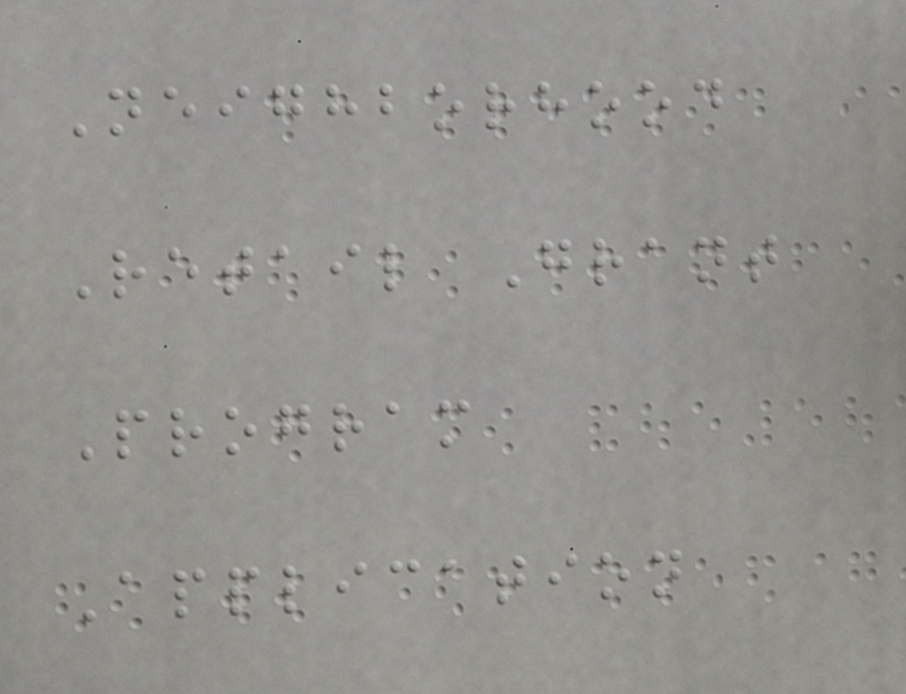Neighborhood
Retail Grant
Program
Application
